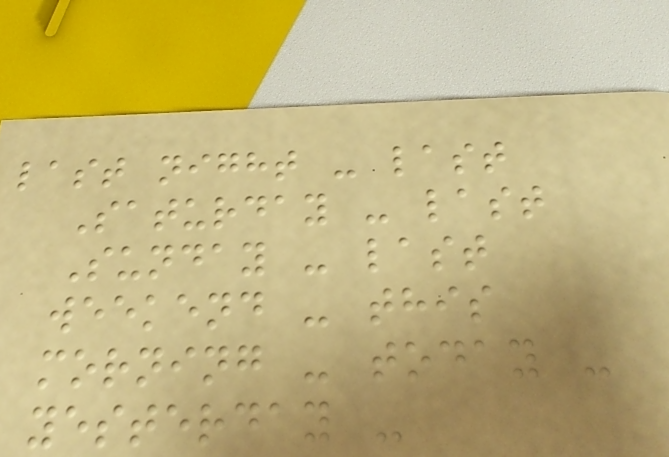last night - last
Saturday - last
Sunday - last
weekend - this
morning - today -
yesterday -
